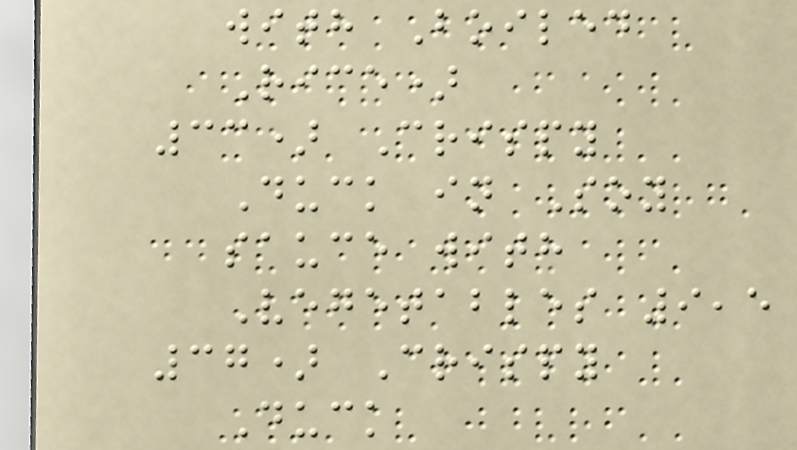with Boiled
Rice)
33) Crispy
Duck in Soy
sauce with
Vegetables 9,5
37) Crispy
Duck
